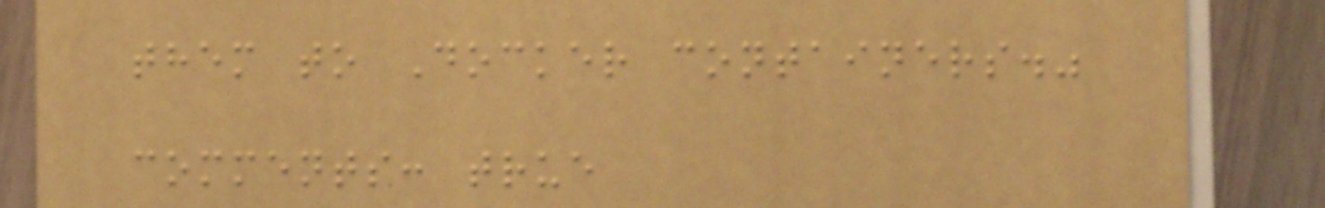them to Docker containers."
comments: true
